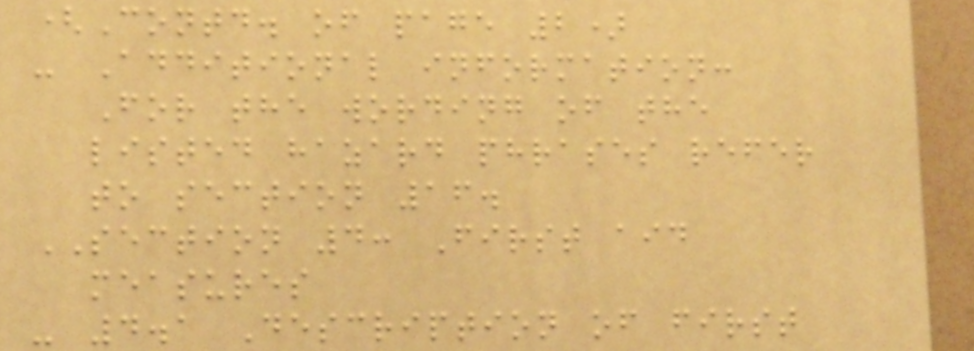(Contd. of page 2)
- Additional information:
For the wording of the
listed hazard phrases refer
to section 16.
SECTION 4: First aid
measures
- 4.1 Description of first
